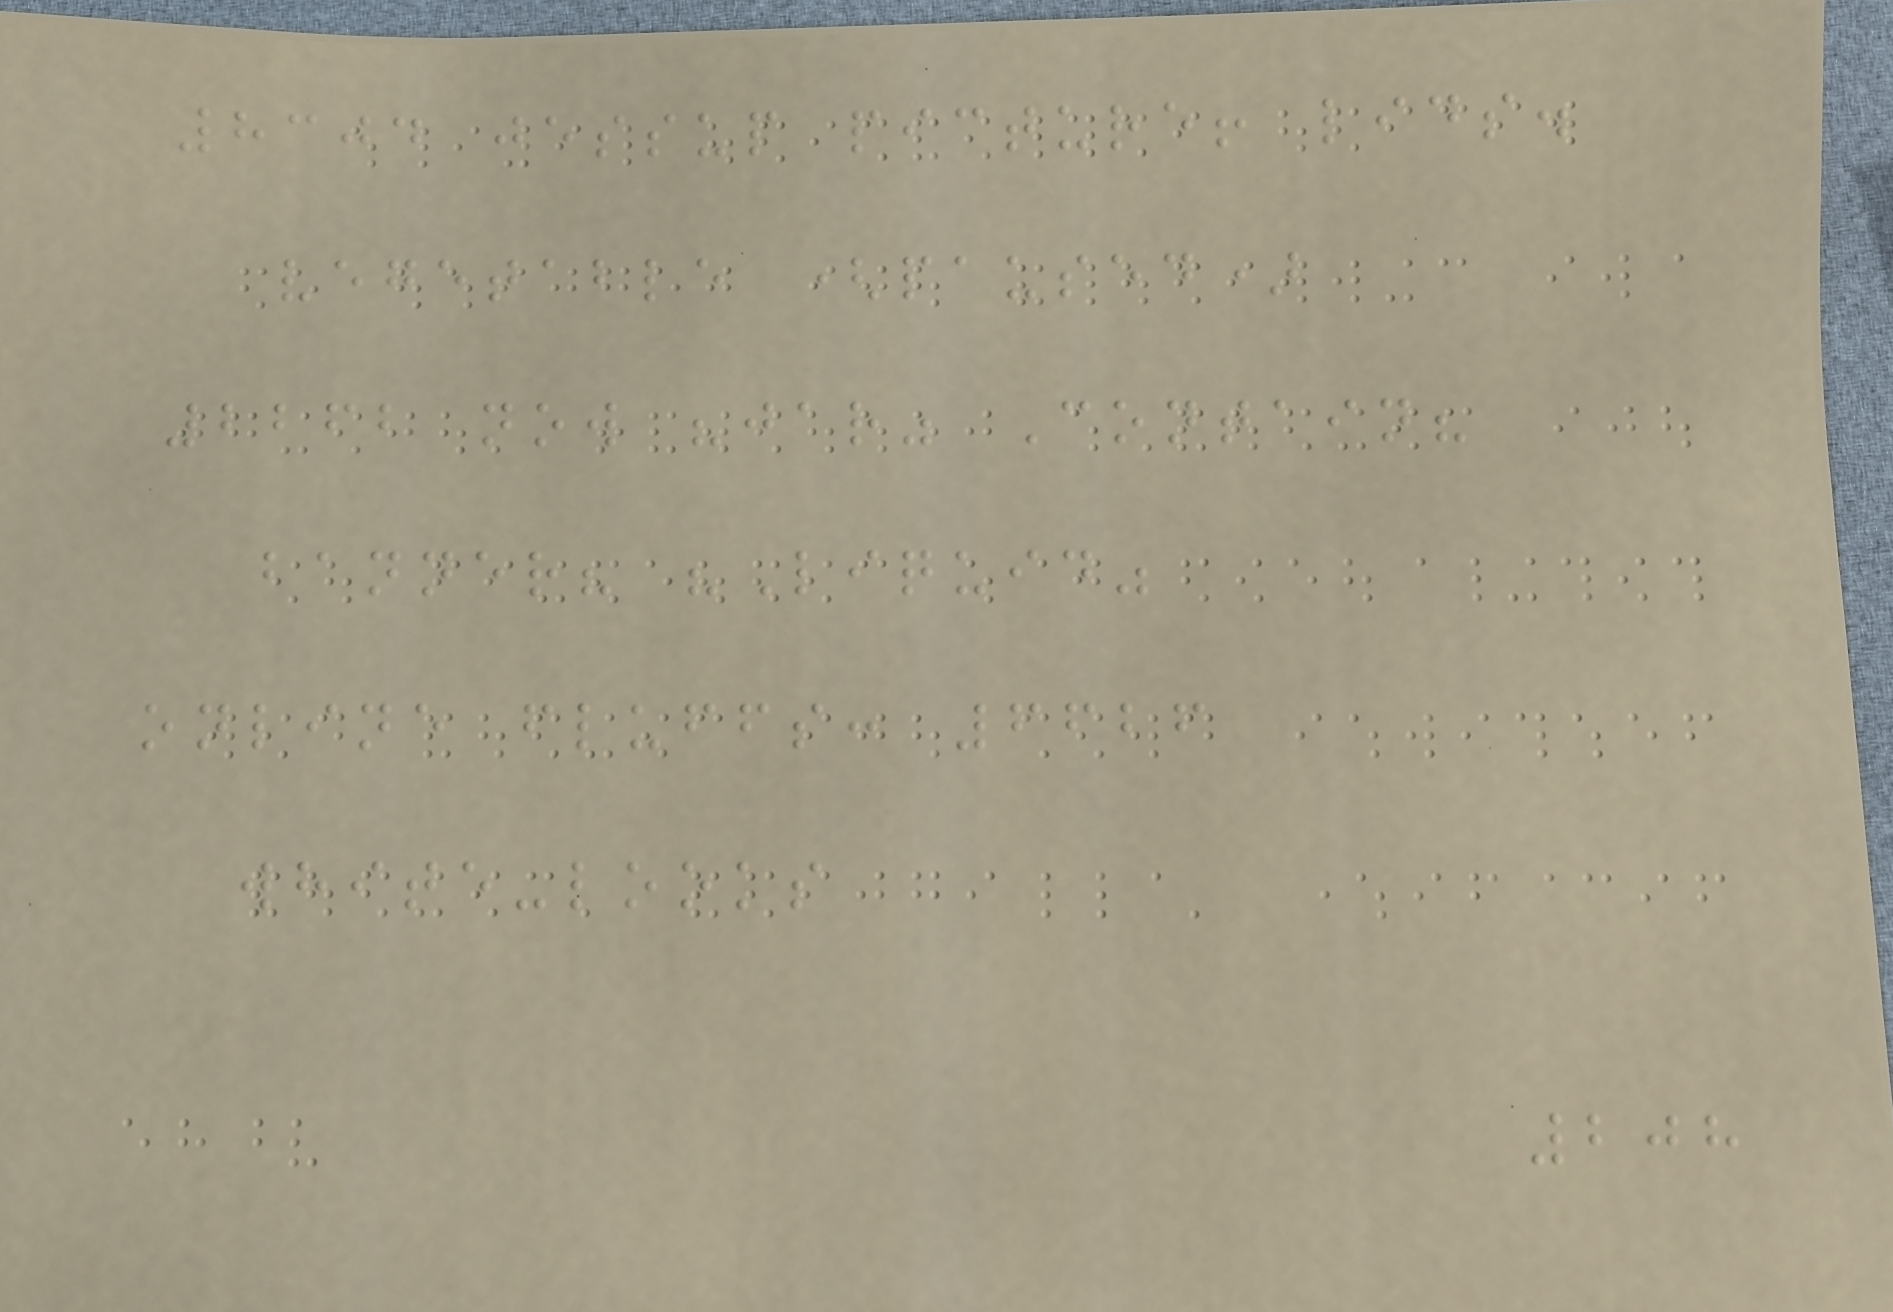8304 jessup picture! lids.
vegetable (paused)
2262 now "jar" Contain?
banner? "Liquid"
online fluffs: 6626
white-looks
208
